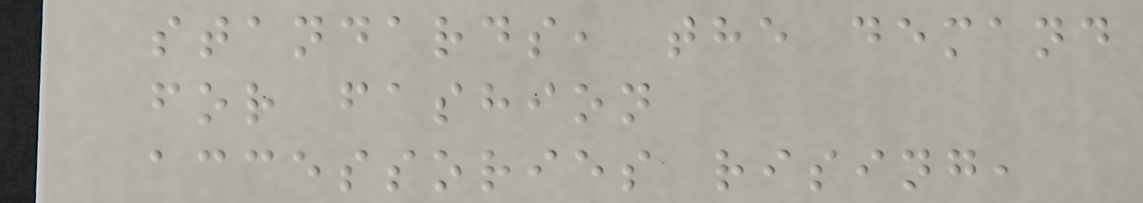standards, the demand
for fashion
accessories rising,
